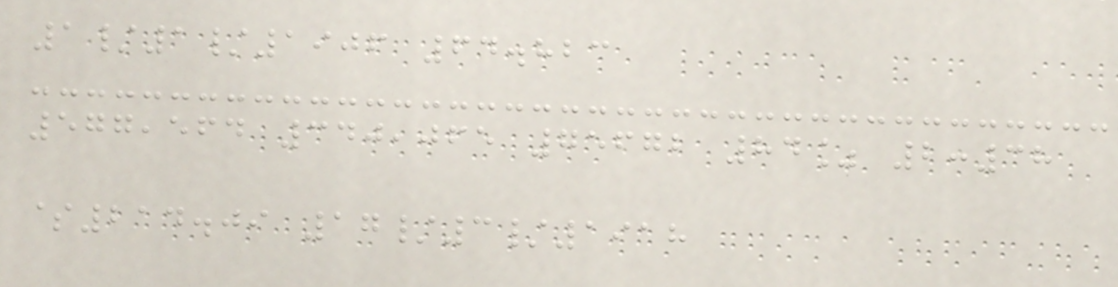1/1/1906 64.823
577,564 340,065 75672 84% 2:38
$214.09 17/3/1918
